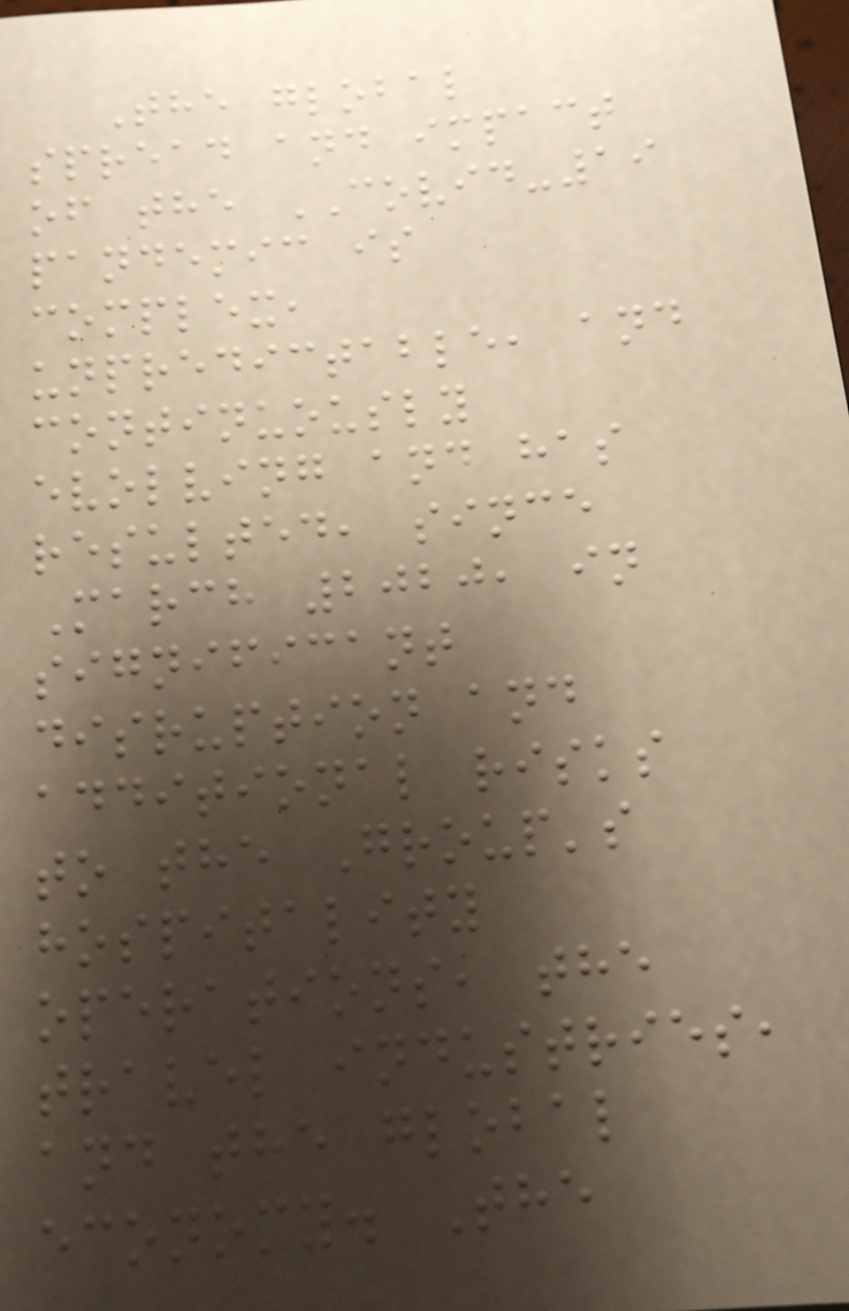The global
spread and impact
of the COVID-19
pandemic is
complex,
unpredictable, and
continuously
evolving and has
resulted, since
March 2020, in
significant
disruption and
additional risks
to the Group's
hospitality
operations, the
travel industries,
and the global
economy. The
